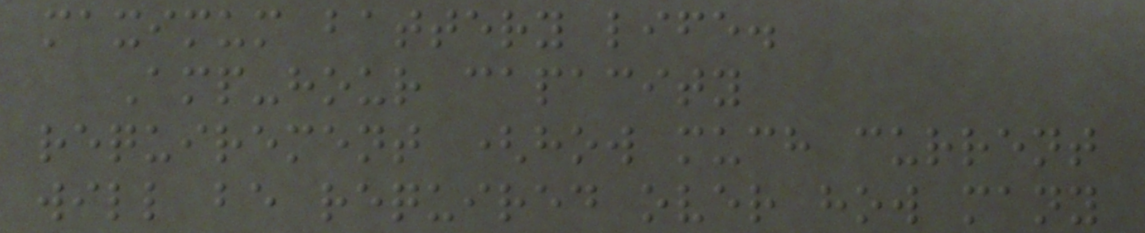maximum battery life.
Amp-hour capacity
requirement (how much current
will be required over how many
